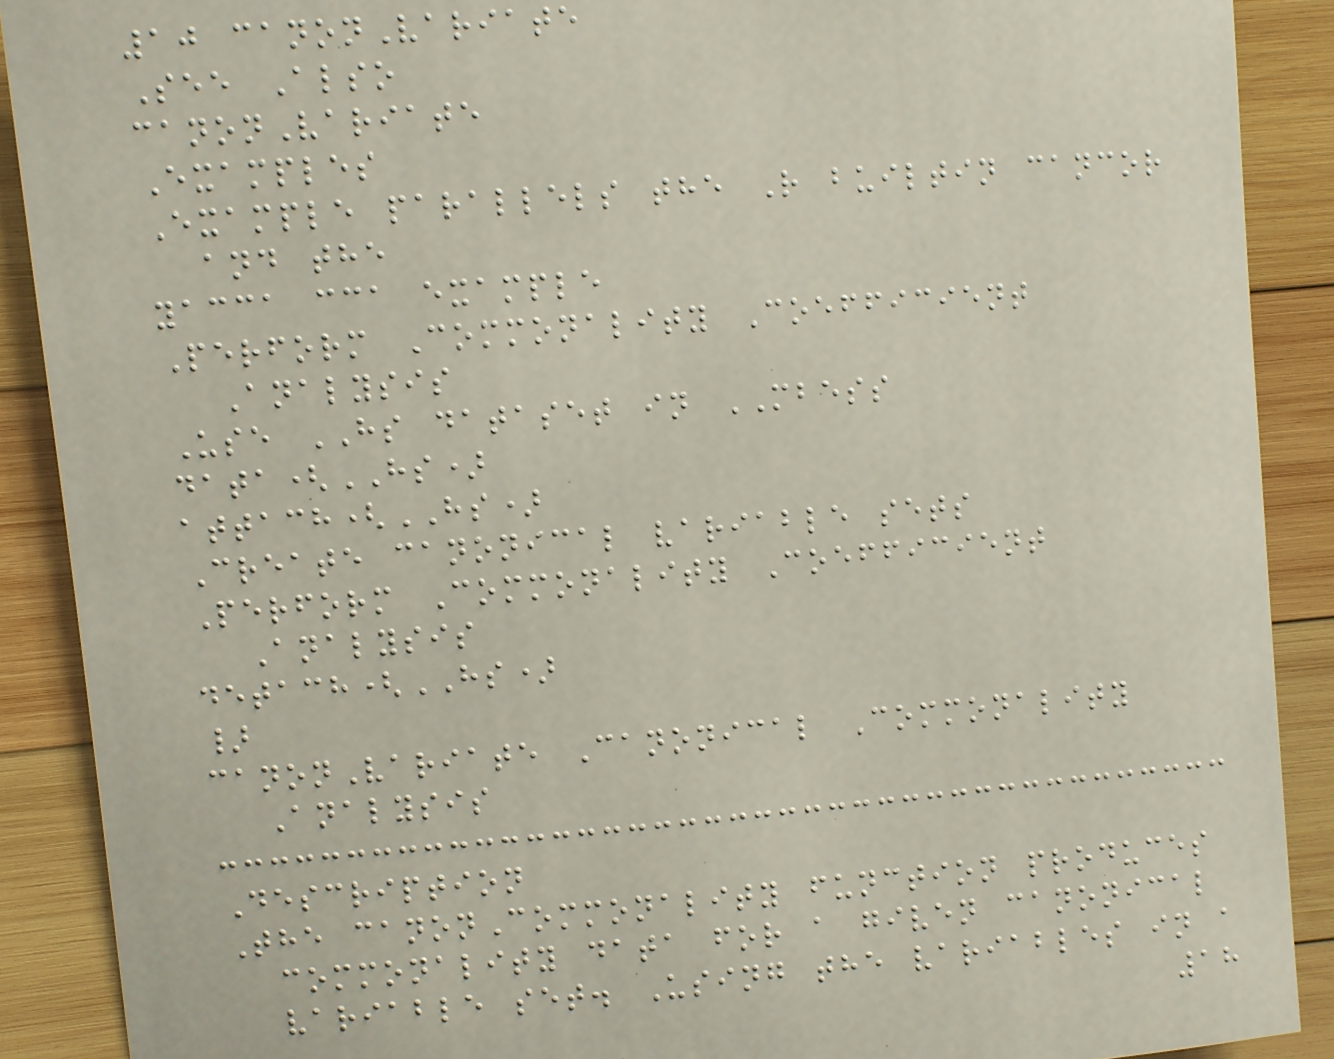10 canonVariate
See Also
canonVariate
Examples
Example parallels the R builtin cancor
and the
yacca cca example
Perform Commonality Coefficient
Analysis
Use HS dataset in MBESS
data(HS)
attach(HS)
Create canonical variable sets
Perform Commonality Coefficient
Analysis
detach(HS)
}
canonVariate Canonical Commonality
Analysis
Description
The canonCommonality function produces
commonality data for a given canonical
variable set. Using the variables in a
18
